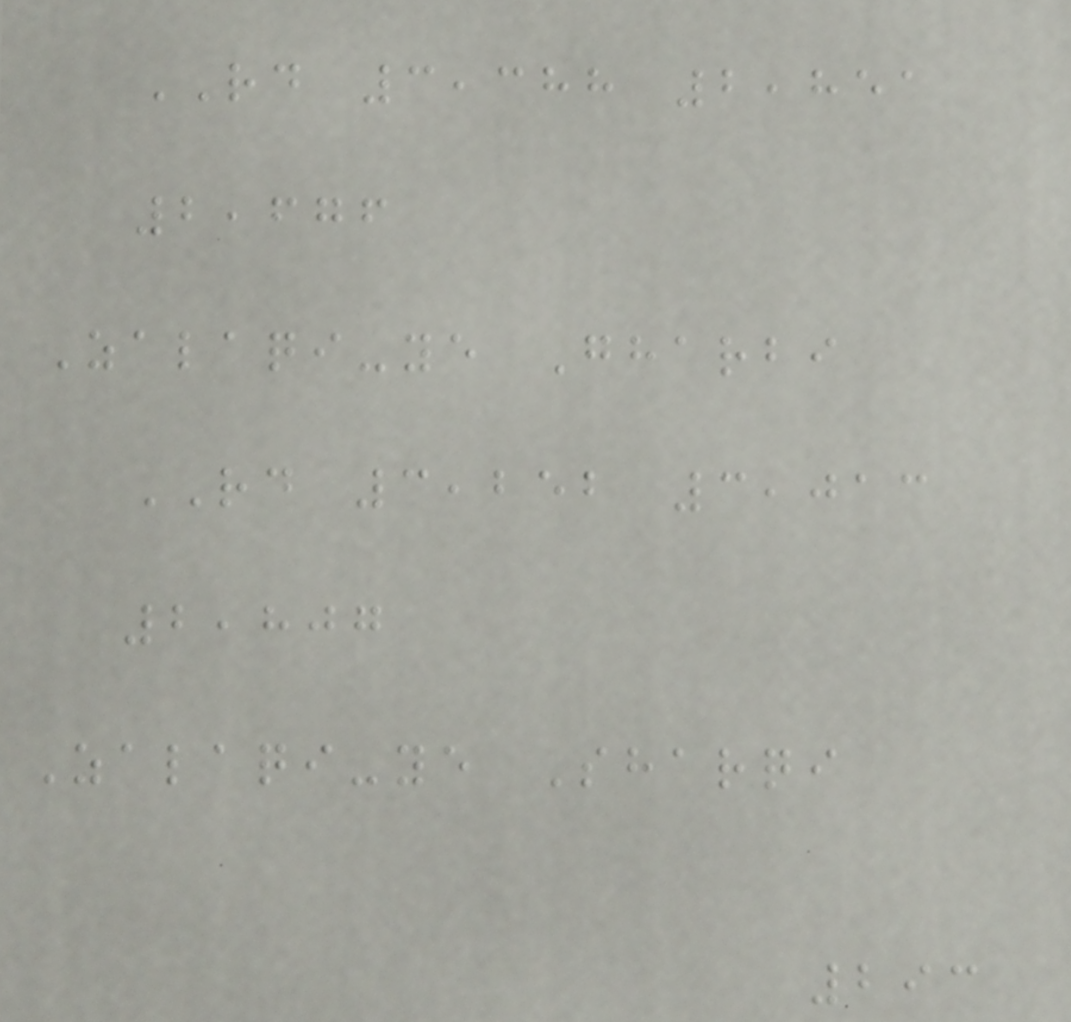RD 3,388 2,851
2,676
Zalaqi-ye Gharbi
RD 3,252 3,013
2,807
Zalaqi-ye Sharqi
293
